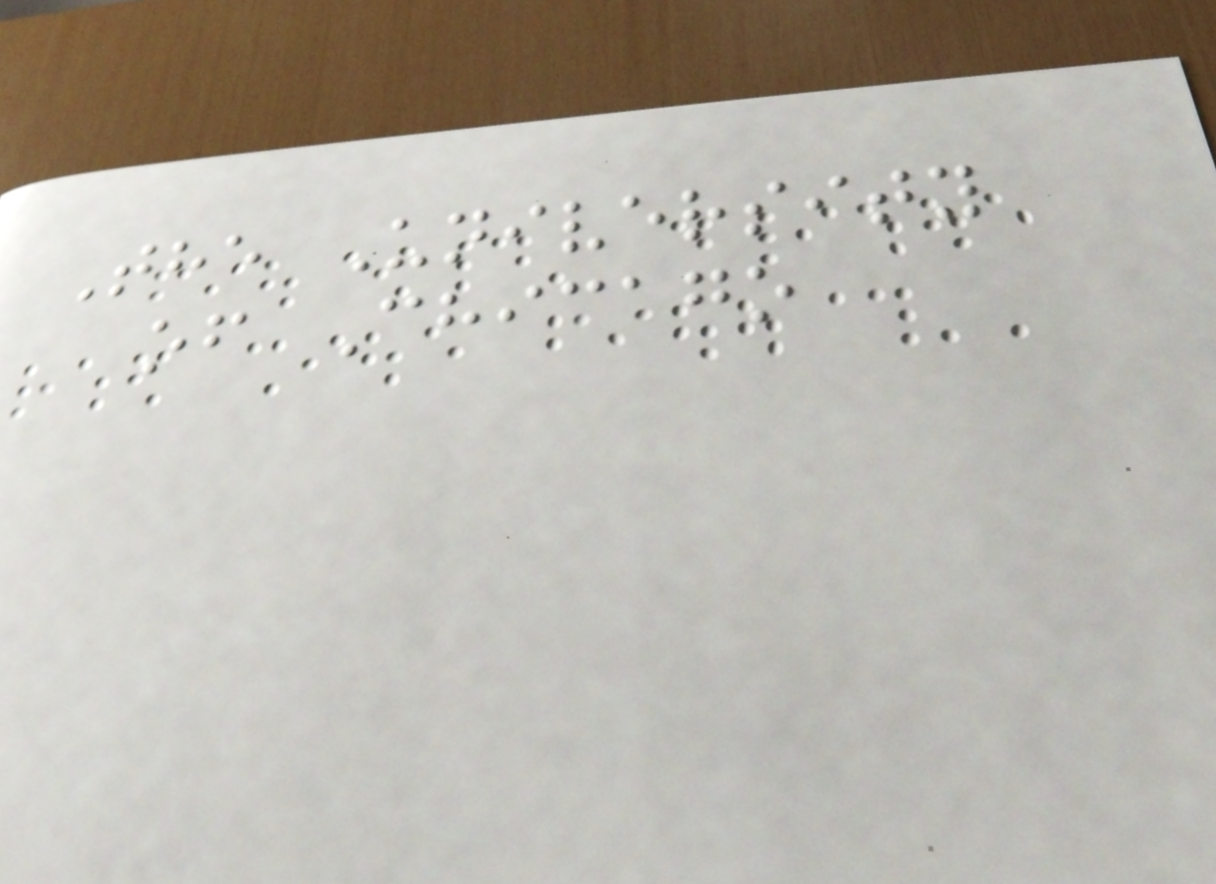The University
of Chicago
